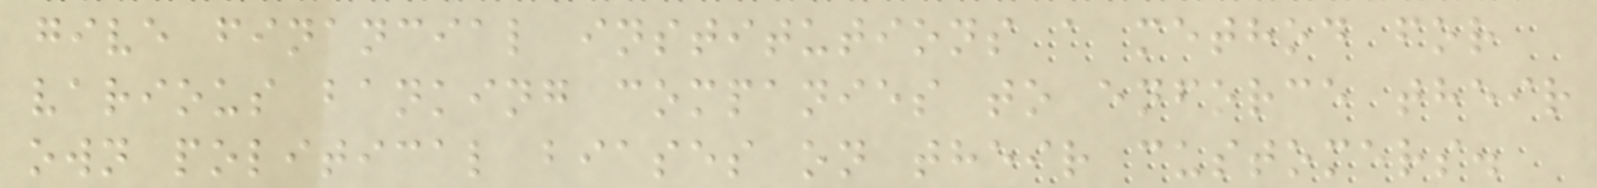give financial institutions a method for
various banking companies to enforce their
own political biases on their customers.
